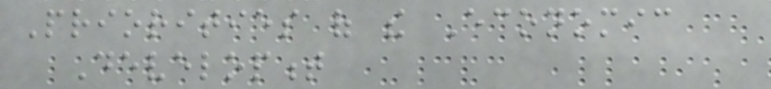Priorities of the Economic
Development
